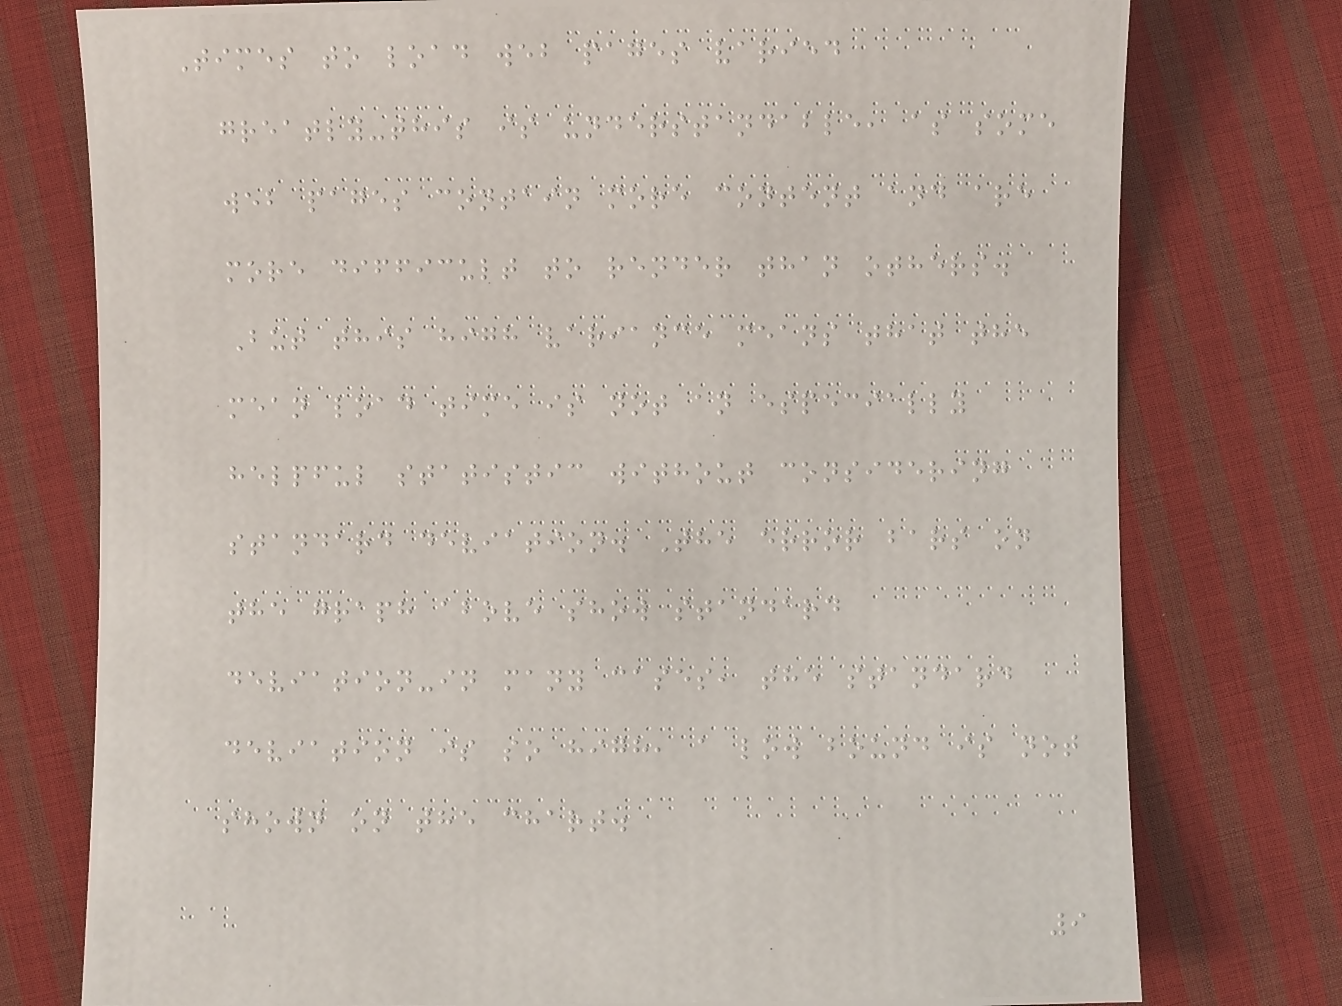Times to load web pages varied
greatly-this is understandable, as some
web pages contain more content and are
more difficult to render than others.
But this high variance means that the
mean load time is not an especially
helpful statistic without considering
standard deviation. The error bars on
the graph above show standard
deviation-in many cases, the standard
deviation is so high, a low bound is not
shown on the chart.
9
